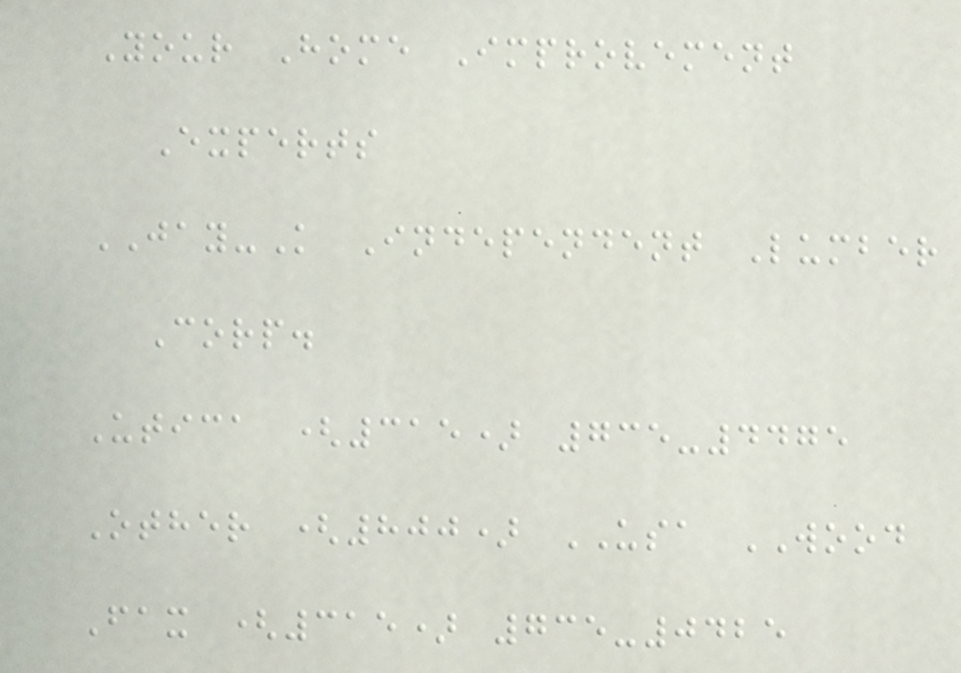Your Home Improvement
Experts
JAY-K Independent Lumber
Corp.
Utica (315) 735-4475
Other (800) USA WOOD
Fax (315) 735-0425
